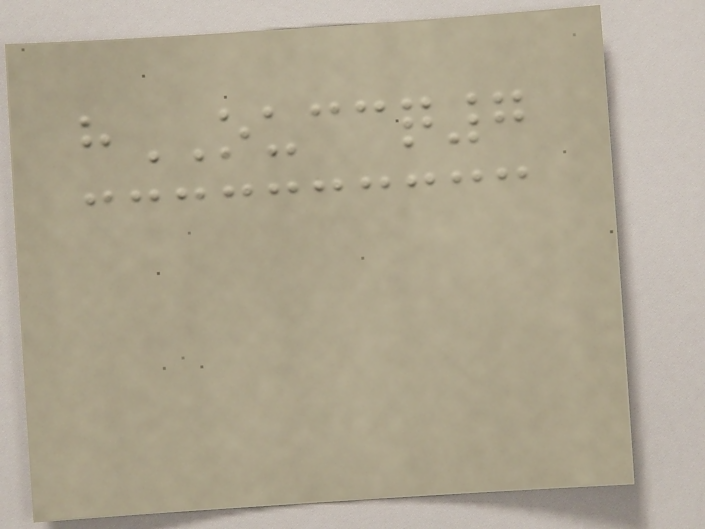hOUCCQ7
